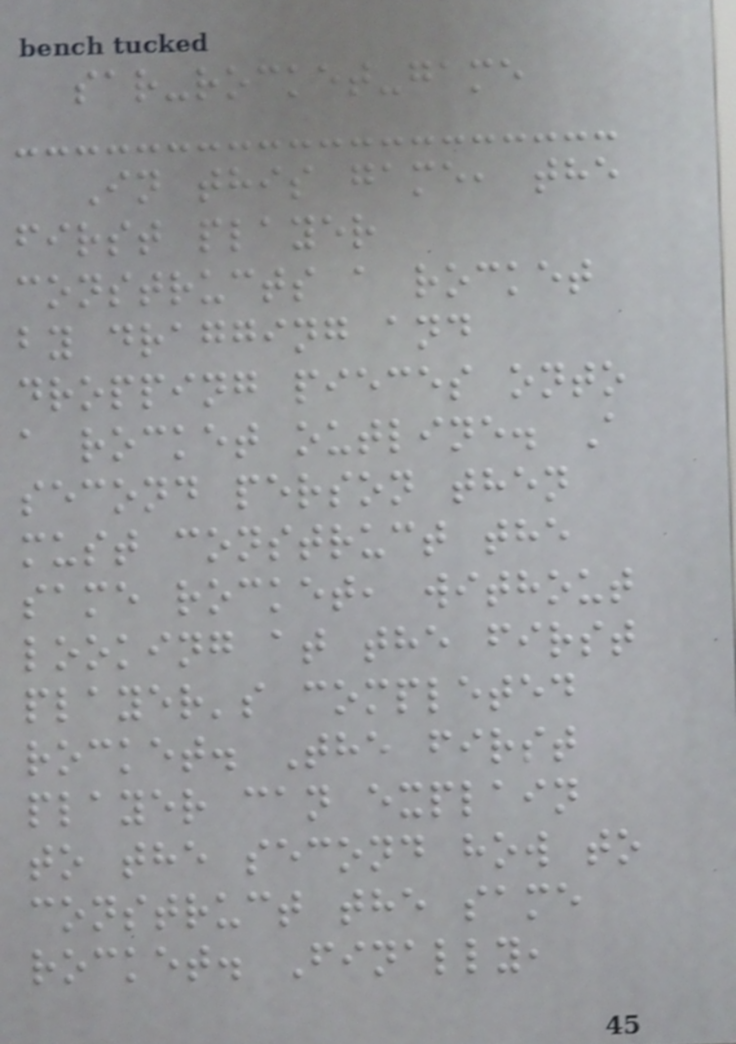sar-rocket-game
In this game, the
first player
constructs a rocket
by dragging and
dropping pieces onto
a rocket outline. A
second person then
must construct the
same rocket, without
looking at the first
player's completed
rocket. The first
player can explain
to the second how to
construct the same
rocket. Finally,
